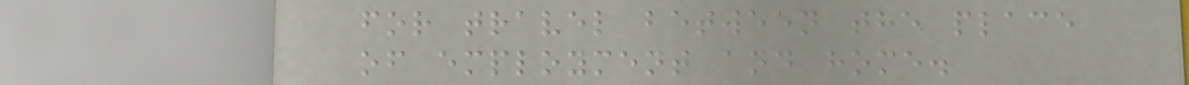for travel between the place
of employment and home.
